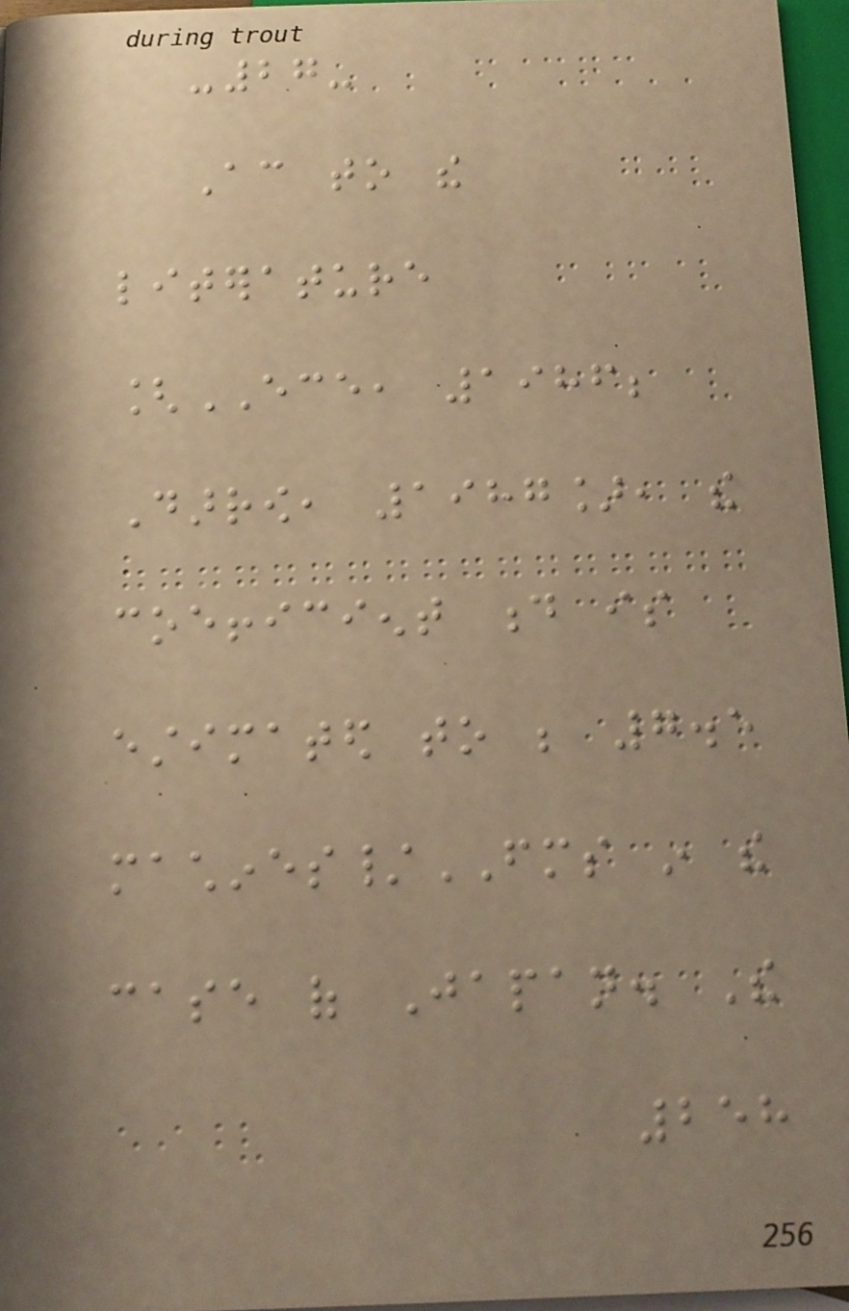-27-
According to the
literature
[ECE, 1986;
Darrow, 1987], the
coefficient d is
estimated to be 7.5
machines/FMS in the
case of Japan. The
258
